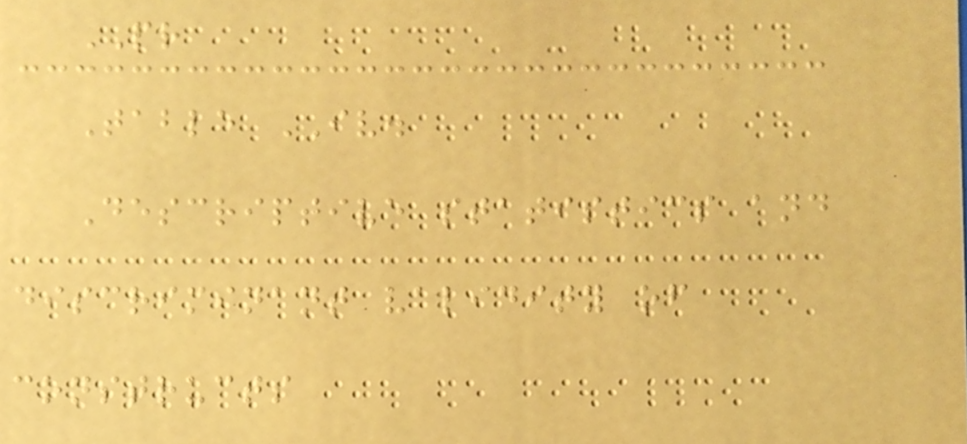PR
Table IV.
Descriptive statistics and
discriminant validity of
constructs
